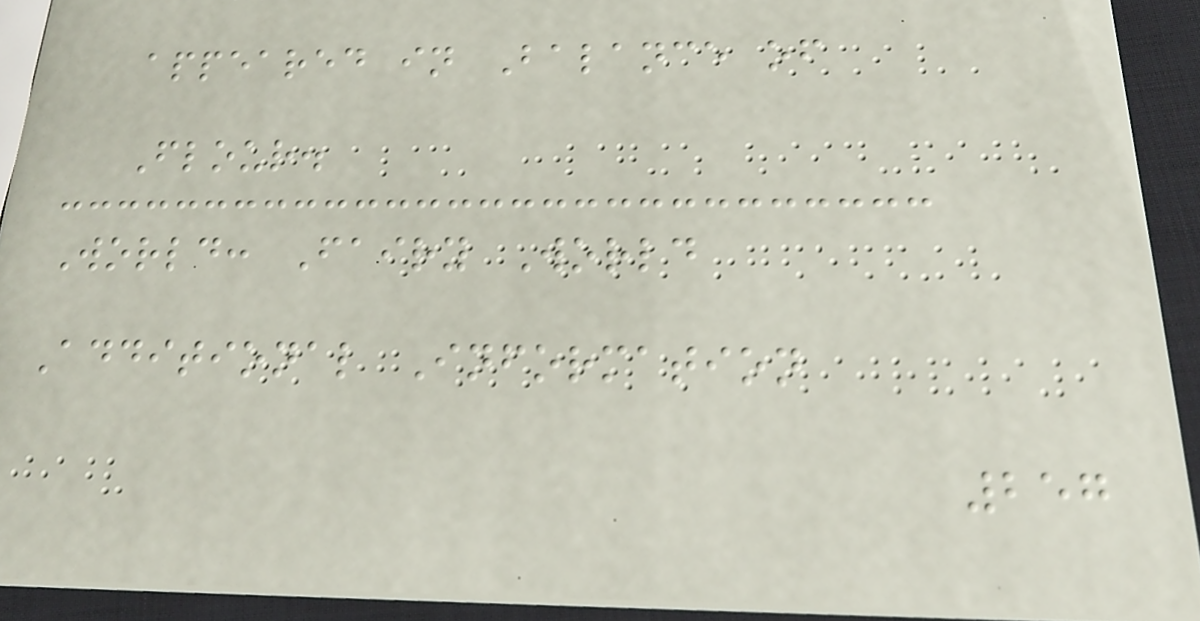appeared in Balance of
Flour.
World: Fairy World
Additional Information
257
